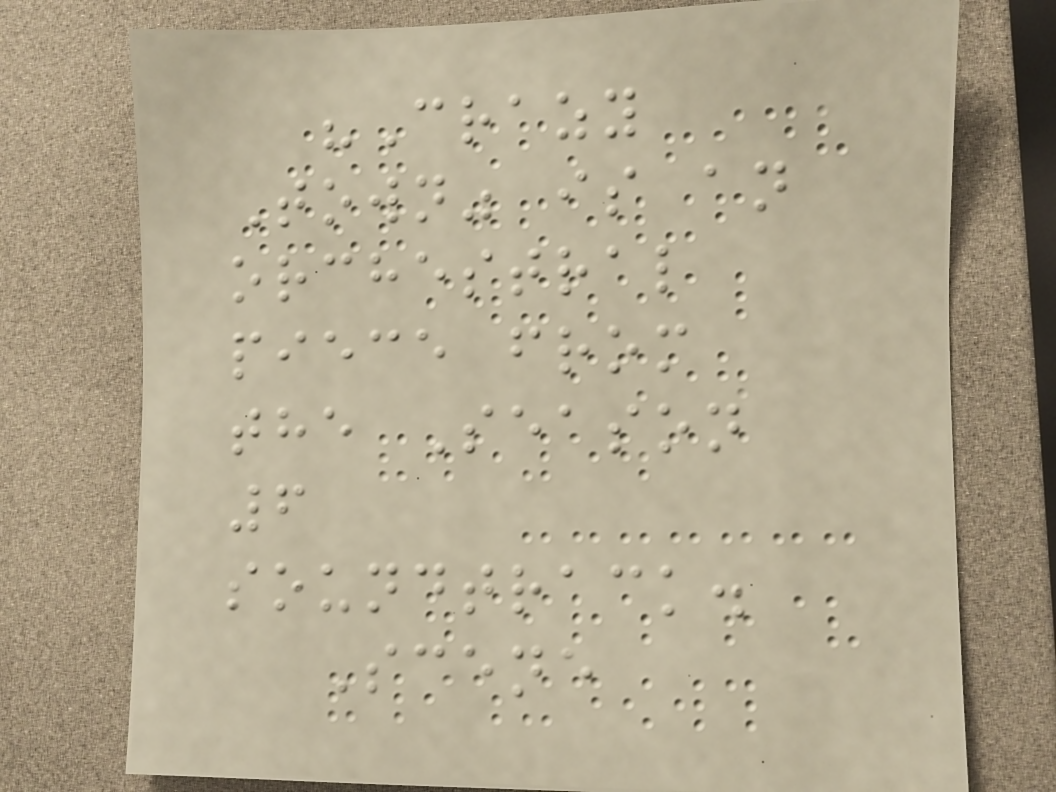"Crazy
Town" is an
orchestral
piece from
the Season
6
soundtrack.
Scene
